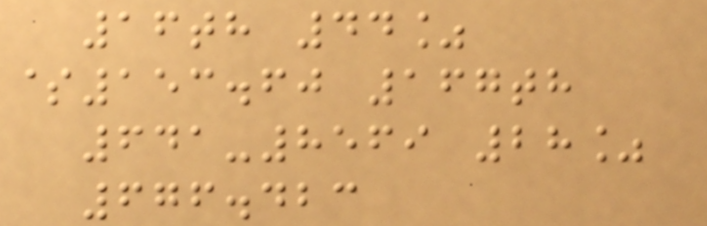16th 44%
$153.60 167th
641-8569 28%
676.423
